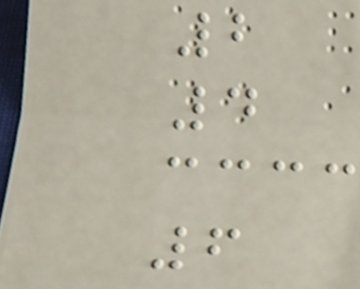2
4
6
